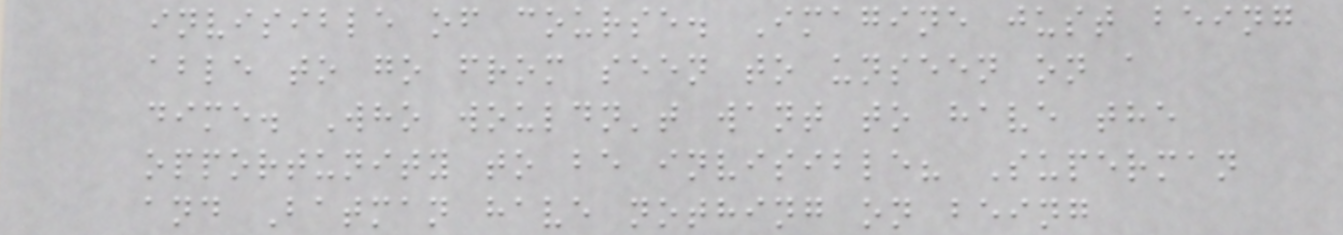invisible of course. Imagine just being
able to go from seen to unseen on a
dime. Who wouldn't want to have the
opportunity to be invisible? Superman
and Batman have nothing on being
